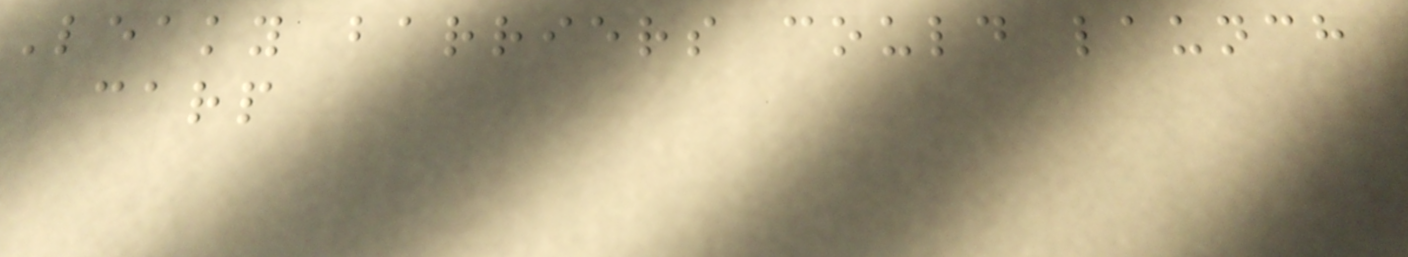Leaky barriers could launch
carp
